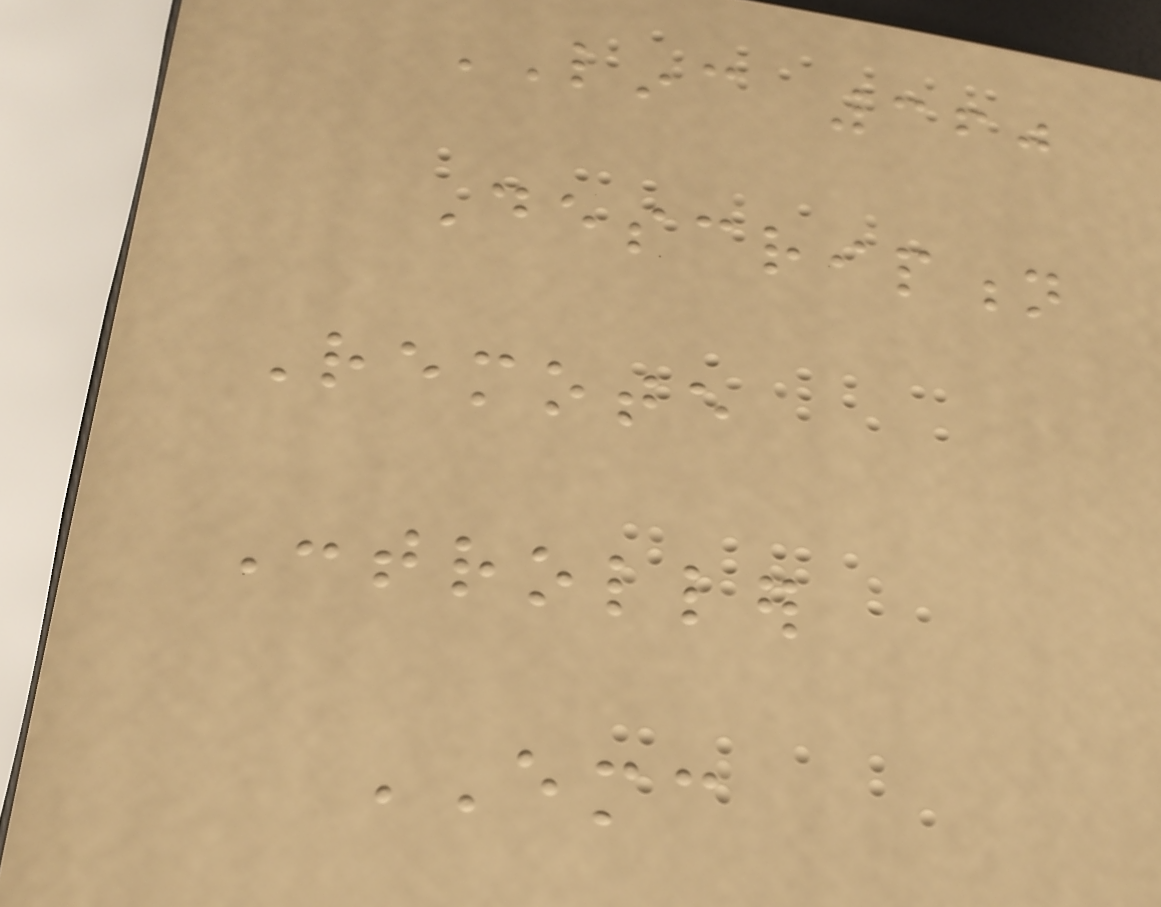LINC 360
Description
Remote
Controller
EMC
